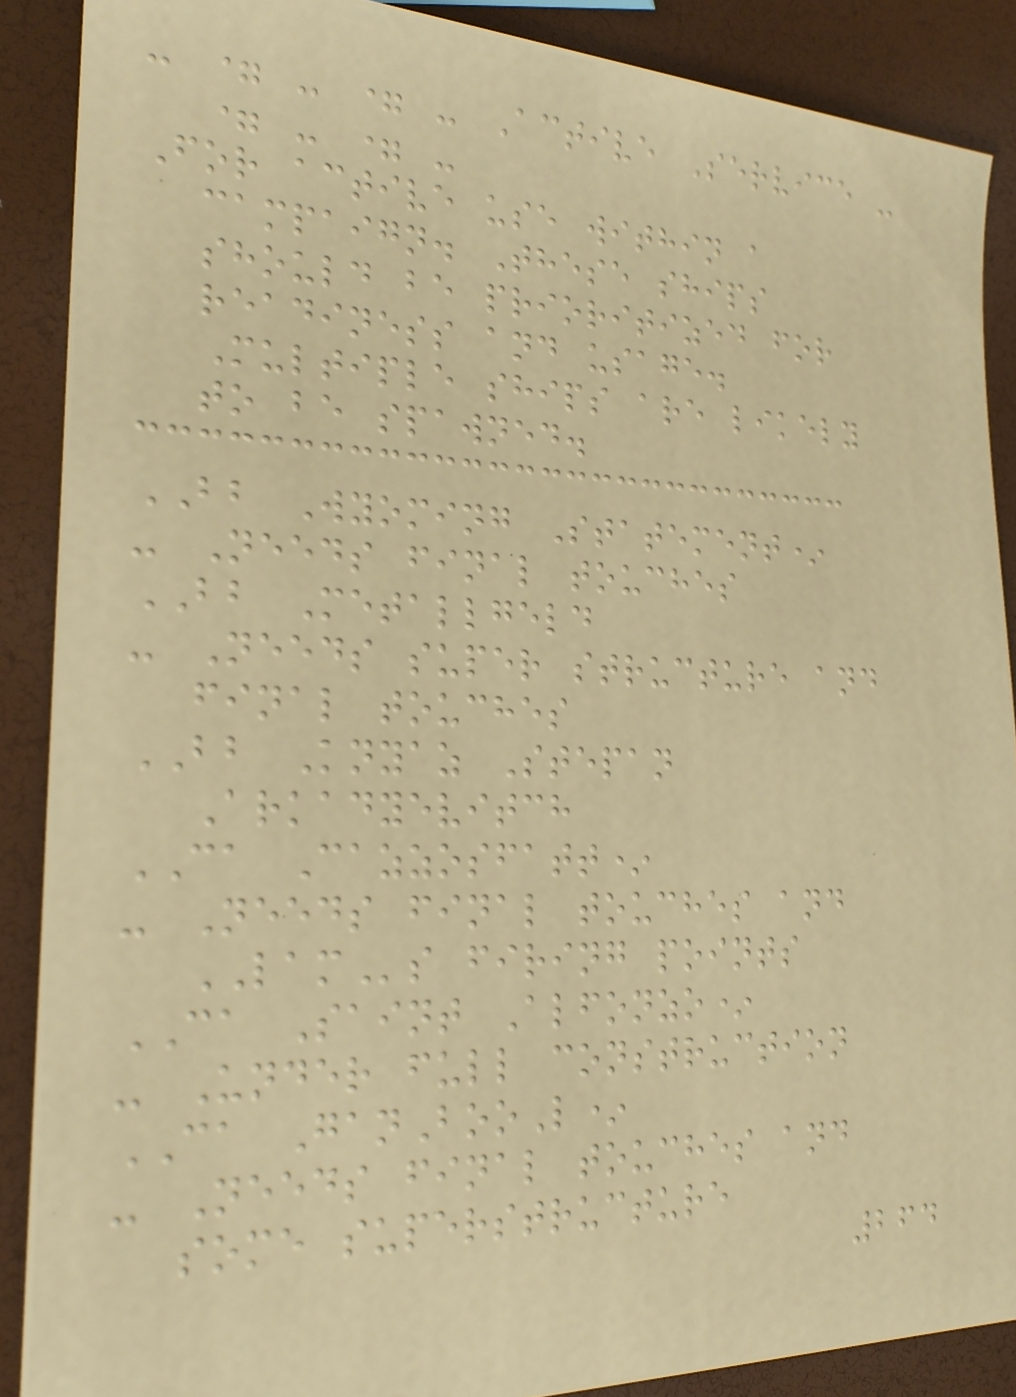- = - = - Active Service -
= - = -
For active use within a
campaign. These ships
should be prioritized for
readiness and usage.
Multiple ships are likely
to be spawned.
BB Wyoming Statement*
- Needs final touches
BB Metallgeld
- Needs super structure and
final touches
BB Knyaz Stepan
Arkadyevitch
CA Cazzosfatt*
- Needs final touches and
LAMs firing points
CA Saint Alfonzo*
- Under full construction
CA GanBooL*
- Needs final touches and
some superstructure
264
